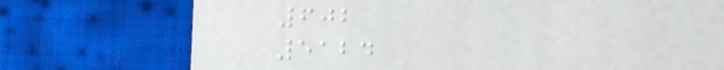602
5124
